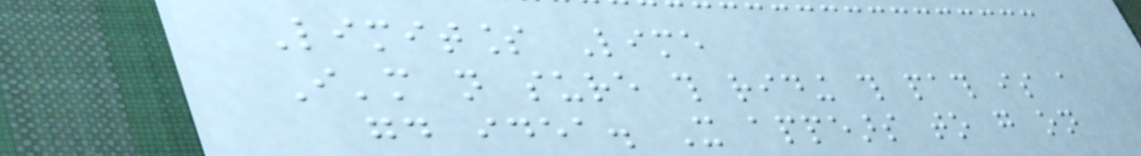Limitless Lime
I'm not sure this riding this path is a
good idea. It appears to go on
